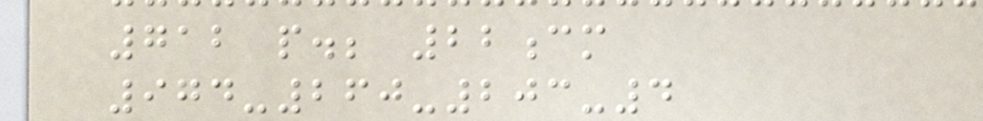712 p.; 22cm
974-260-203-4
